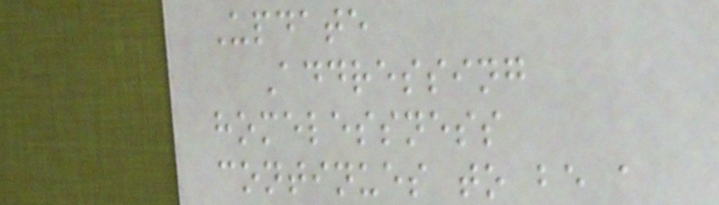Update
Addressing
homelessness
continues to be a
